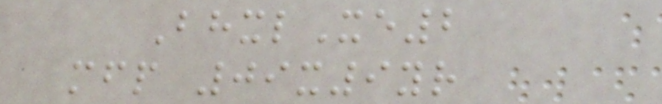BhxlXe2
mfp 09x9yr
